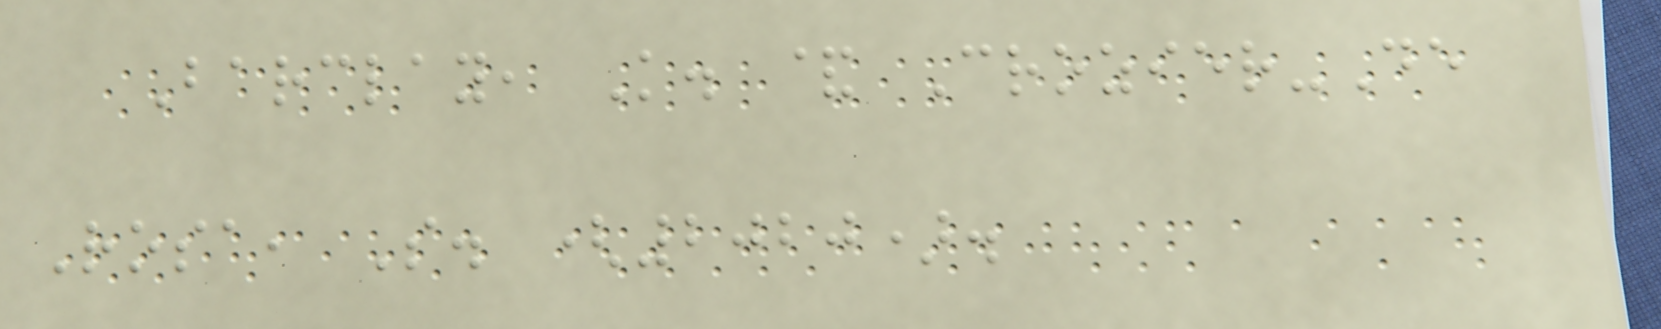Barclay, K. & Crozier-De
Rosa, S. (2020).
